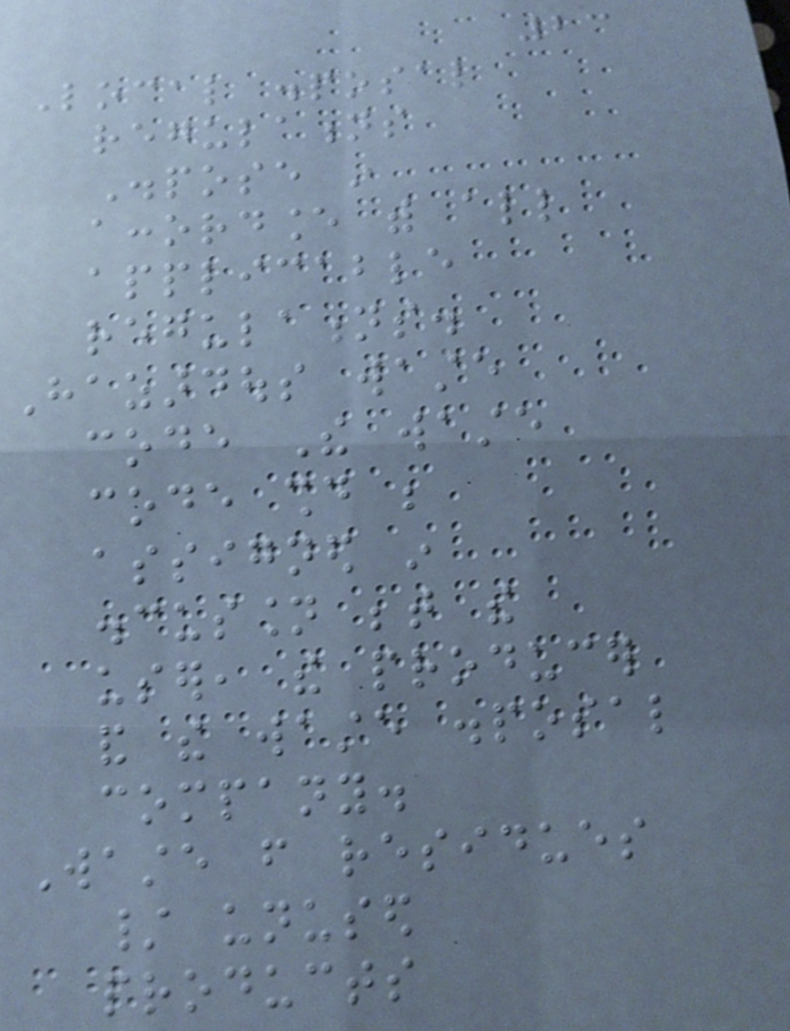23
Local disposal
regulations
Dispose in
accordance with all
applicable
regulations.
Hazardous waste
code The waste
code should be
assigned in
discussion between the
user, the producer
and the waste disposal
company.
Waste from residues
/ unused
products
